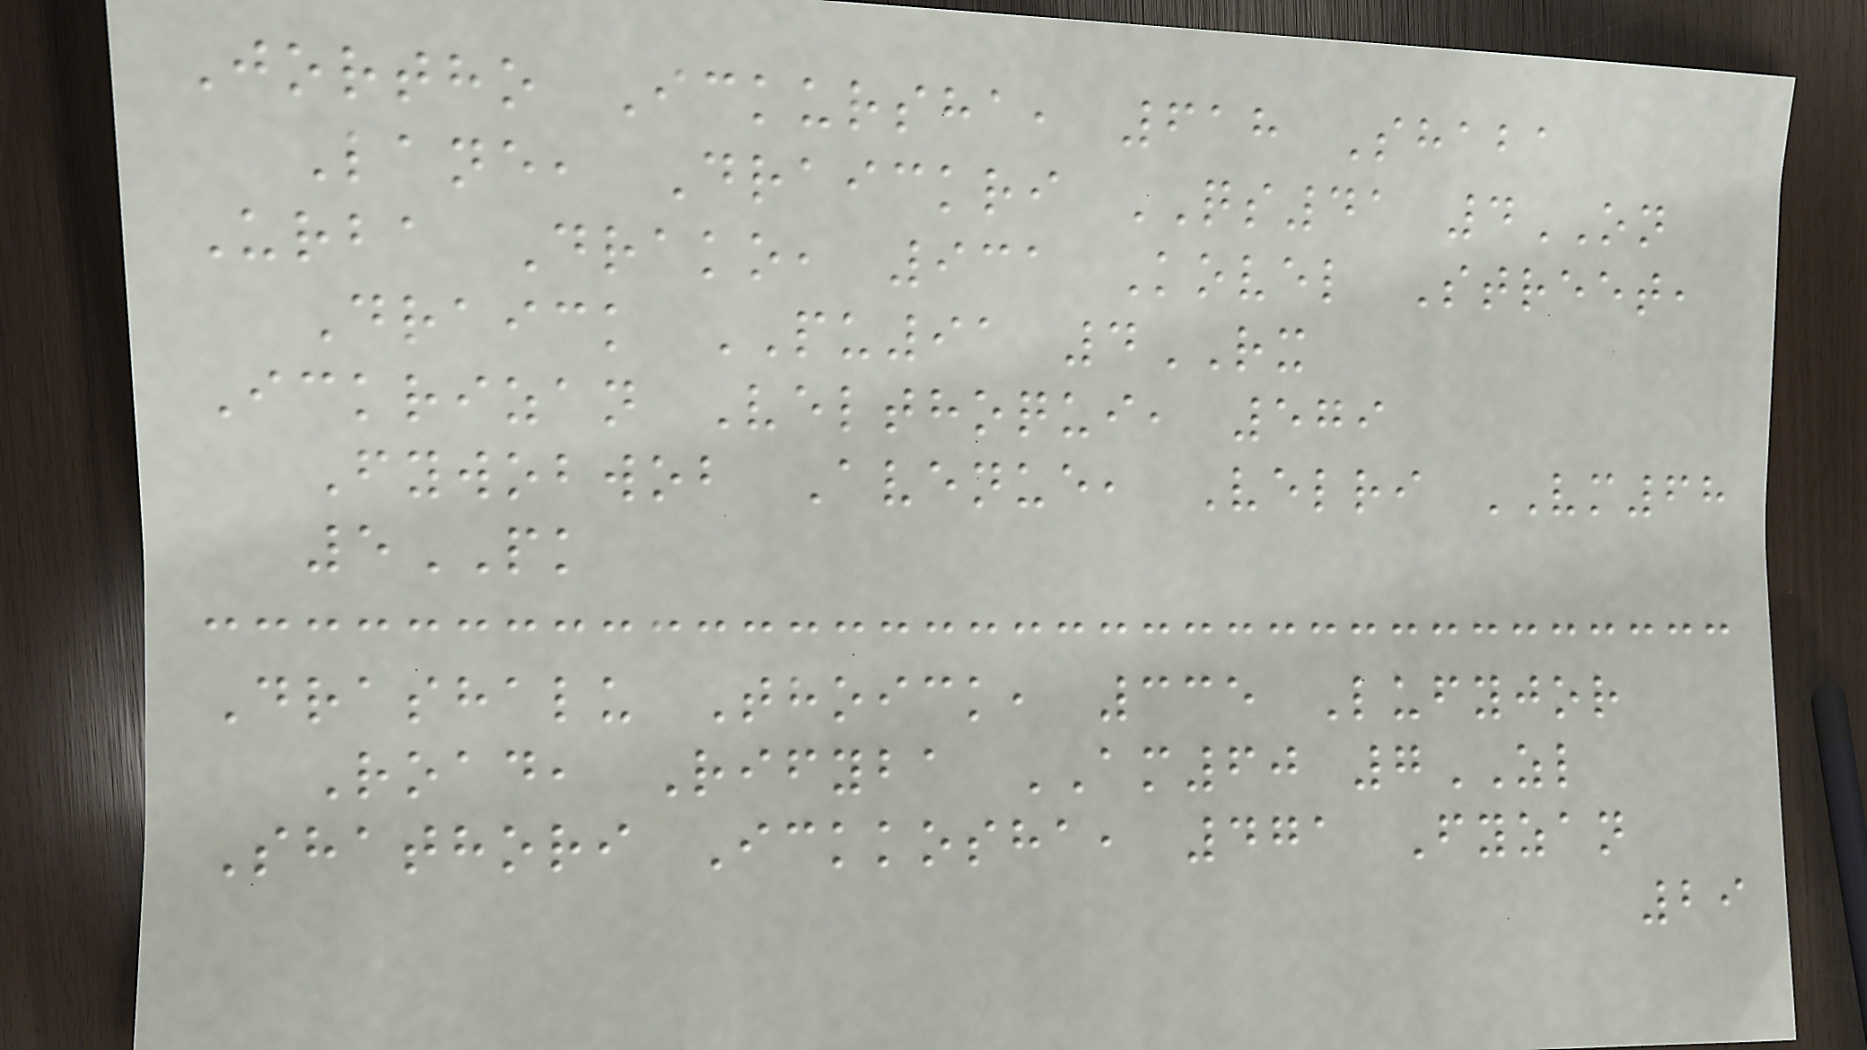Jortho Ickursha, 618 Shaba
Lane, Draickri QS41 4ON
Urba Drako, 931 Kovel Street,
Draick PU91 4RX
Ickrizan Velthoqui, 579
Fywobwob Avenue, Velri VM68
5PK
Drashalu Thoick, 335 Lufyjor
Road, Rifyba AM60 7ZL
Shathori Ickkosha, 471 Fyzan
29
